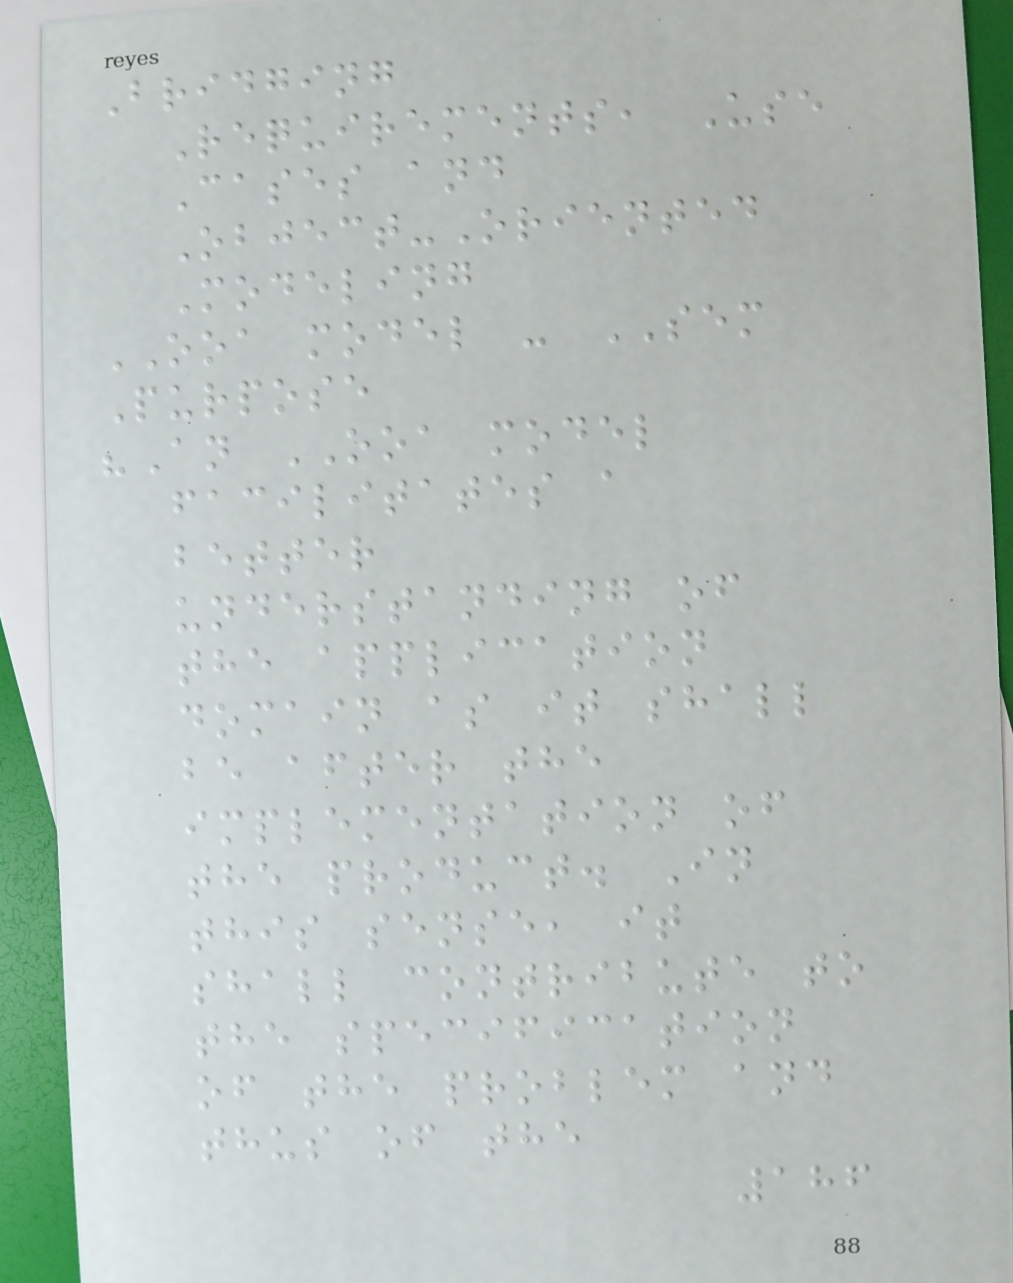Bridging
Requirements, Use
Cases and
Object-Oriented
Modeling
OOA model - SEM
Purpose
"An OOA model
facilitates a
better
understanding of
the application
domain as it shall
be after the
implementation of
the product. In
this sense, it
shall contribute to
the specification
of the problem and
thus of the
186
